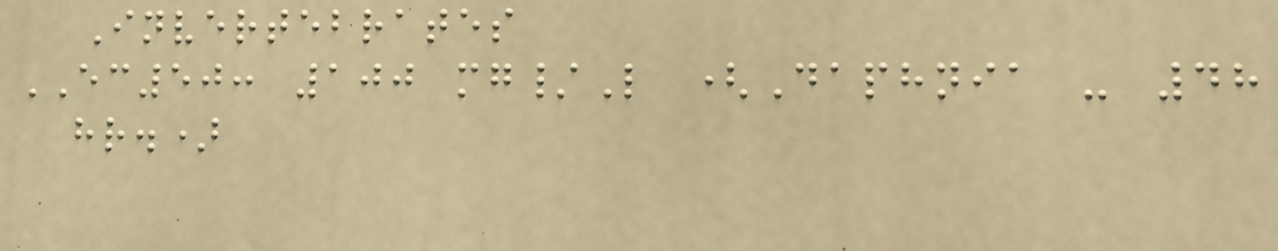Invertebrates
EC50: 100 mg/L (Daphnia - 48
hr.)
